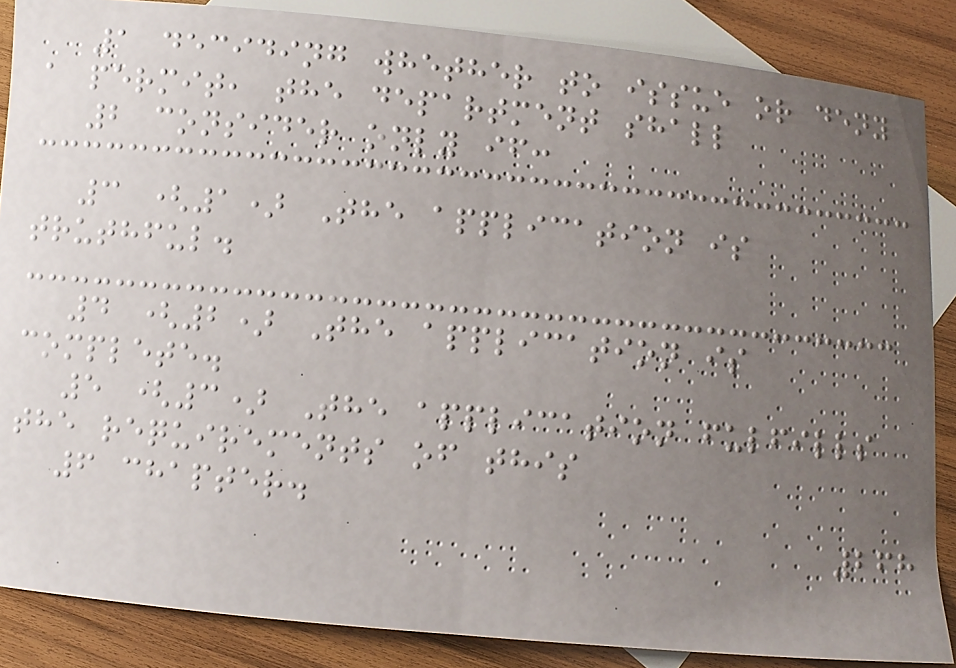1 deciding whether to issue or deny
a permit, the department shall
2 consider only if:
3 (1) The application is
truthful.
4 (2) The application is
complete.
5 (3) The application fulfills
the requirements of this
6 chapter.
268
